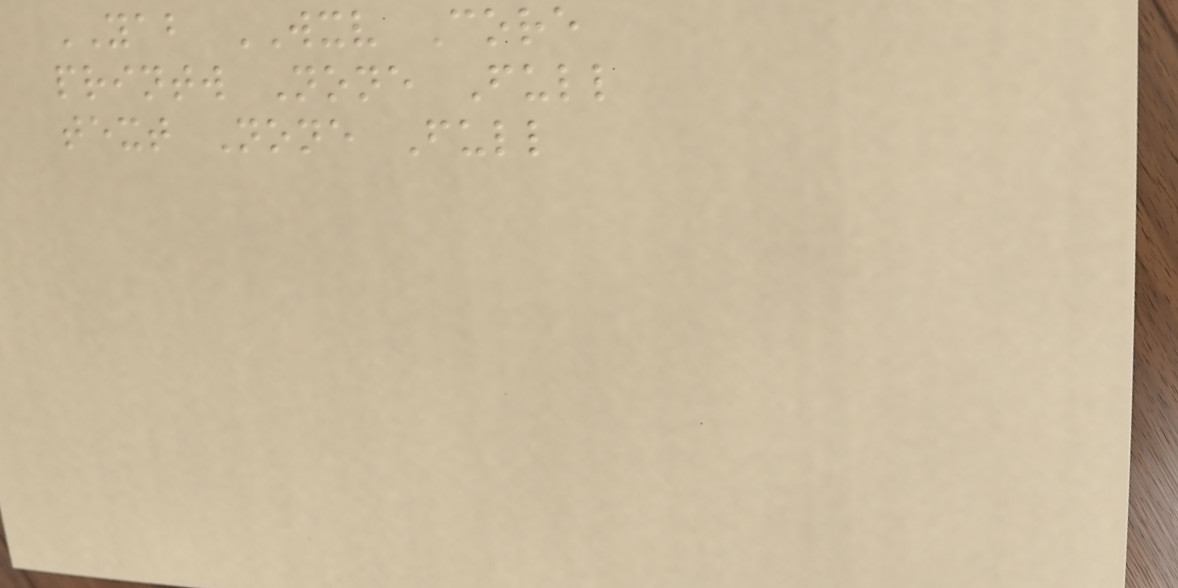YAB WXV Core
printw None Full
text None Full
